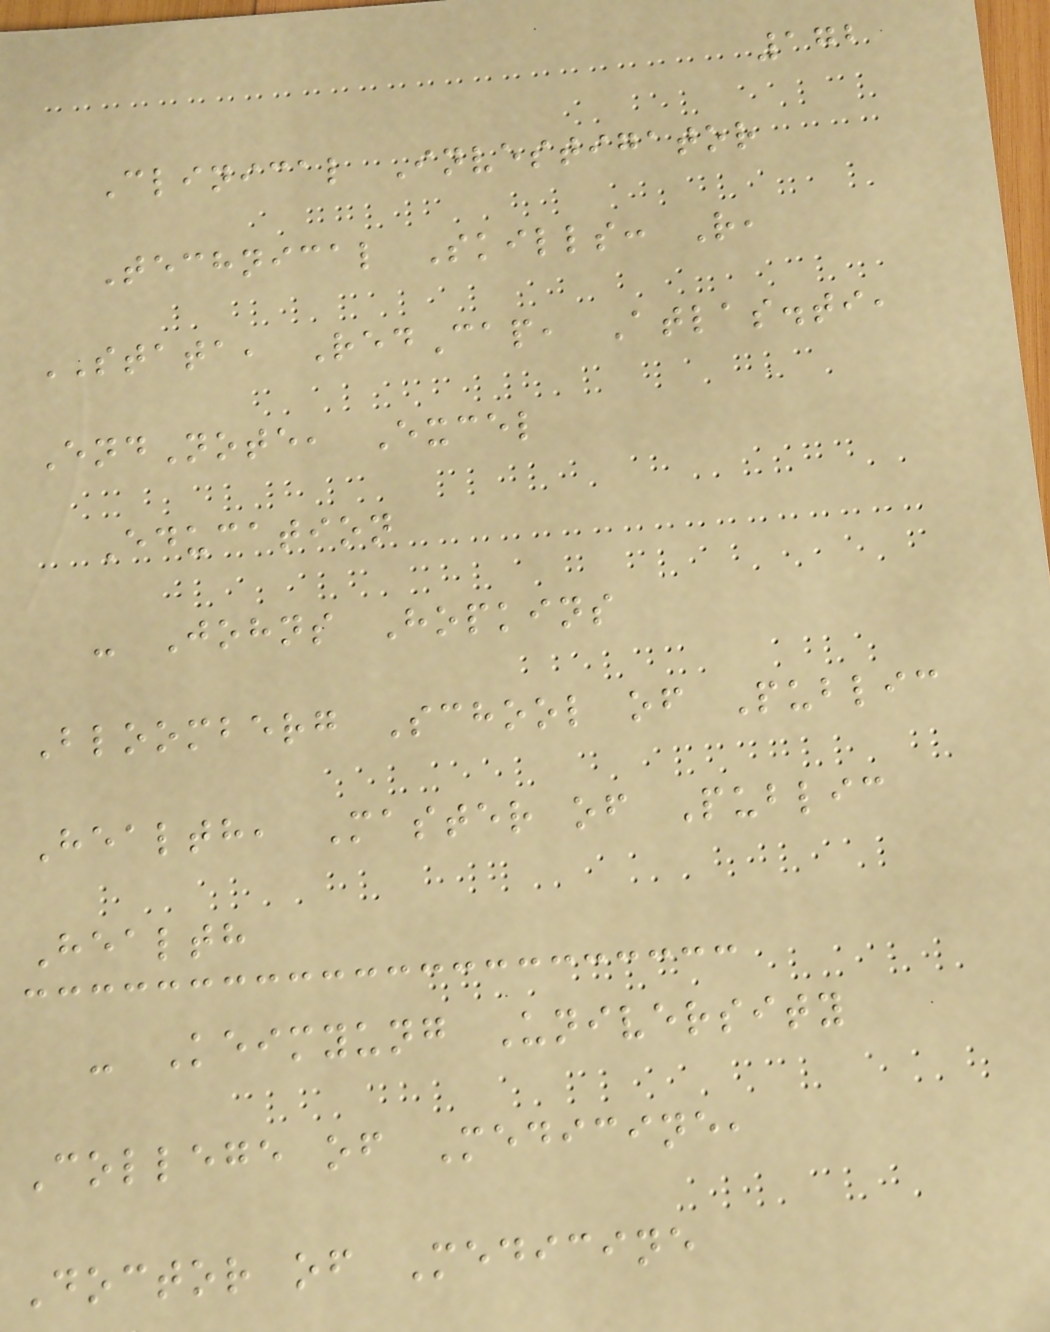172
Clinical Investigator
Technical Skills: R,
STATA, RedCap, Atlas.ti,
EndNote, Excel
Education
- Johns Hopkins
Bloomberg School of Public
Health, Master of Public
Health
- Keimyung University
College of Medicine,
Doctor of Medicine
